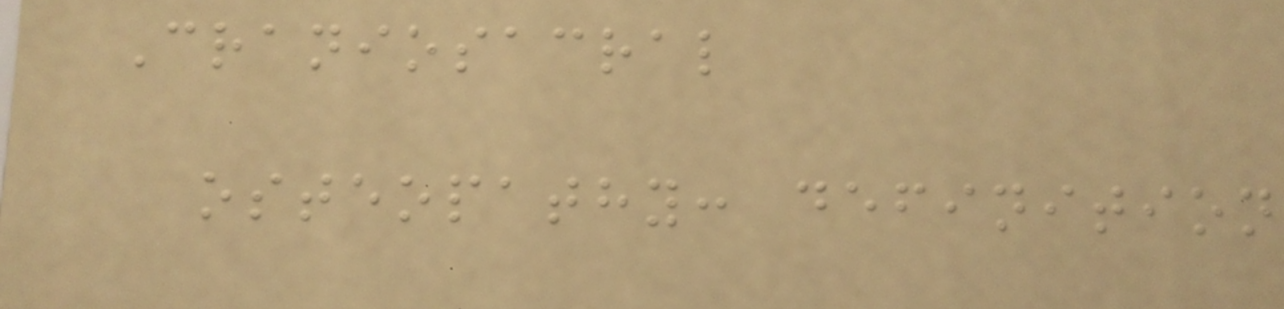Craniosacral
osteopathy: definition
